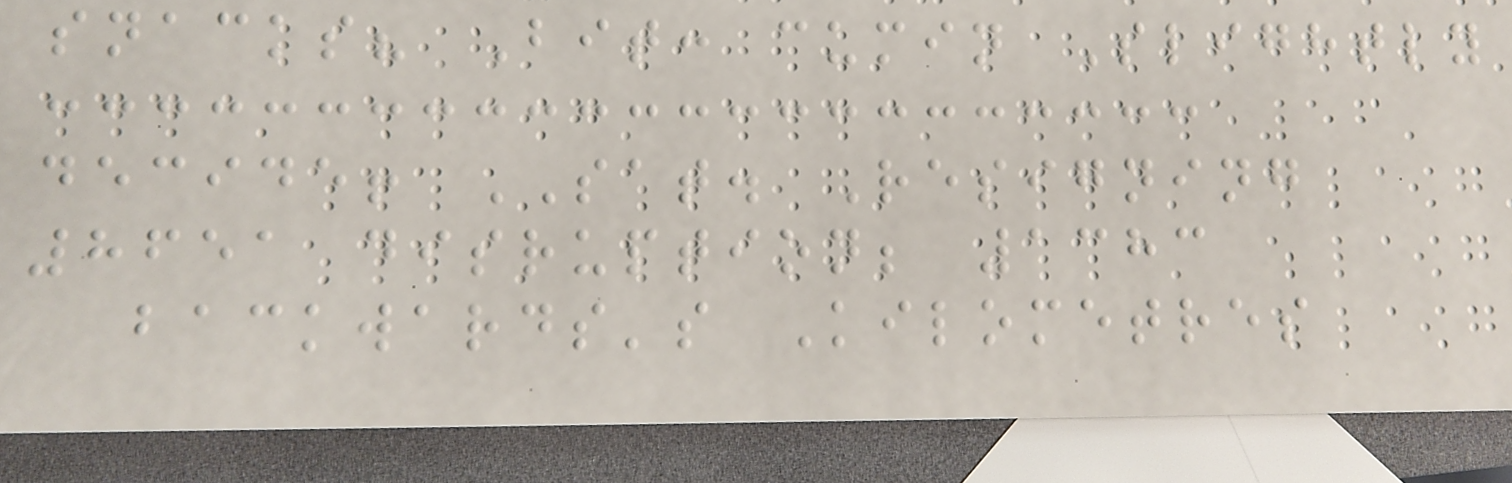snacks? Bit: cumin Slightly
decide! SAT. Resigning
8651 disruption; 1383
backwards's Kilometres
